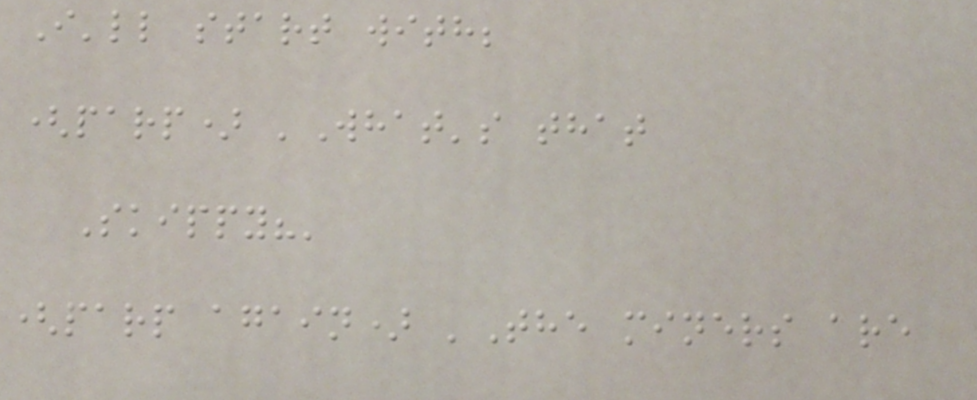I'll start with;
(parp) 'What's that
Skippy?'
(parp again) 'The miners are
